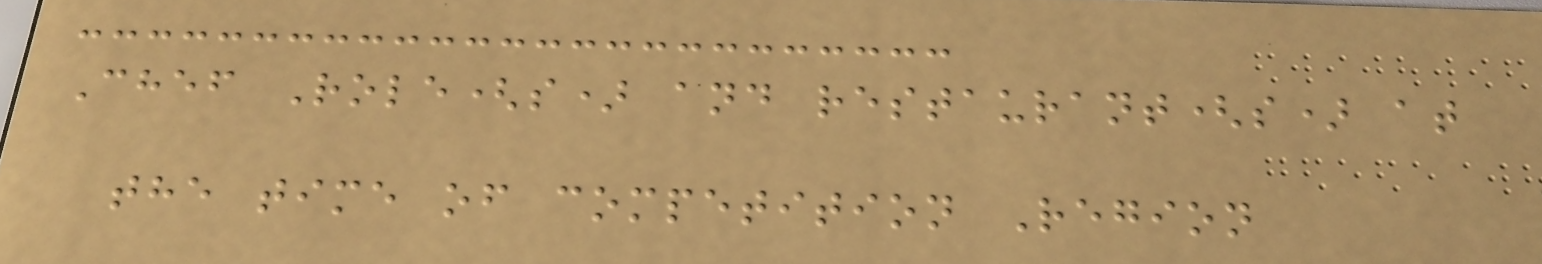Chef Role(s) and restaurant(s) at
the time of competition Region
